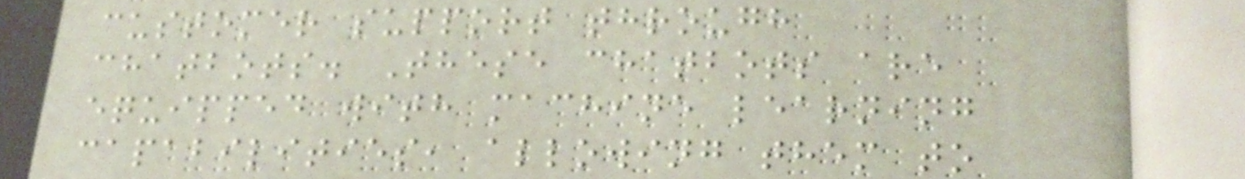customer support through
chatbots. These chatbots are
equipped with machine learning
capabilities, allowing them to
